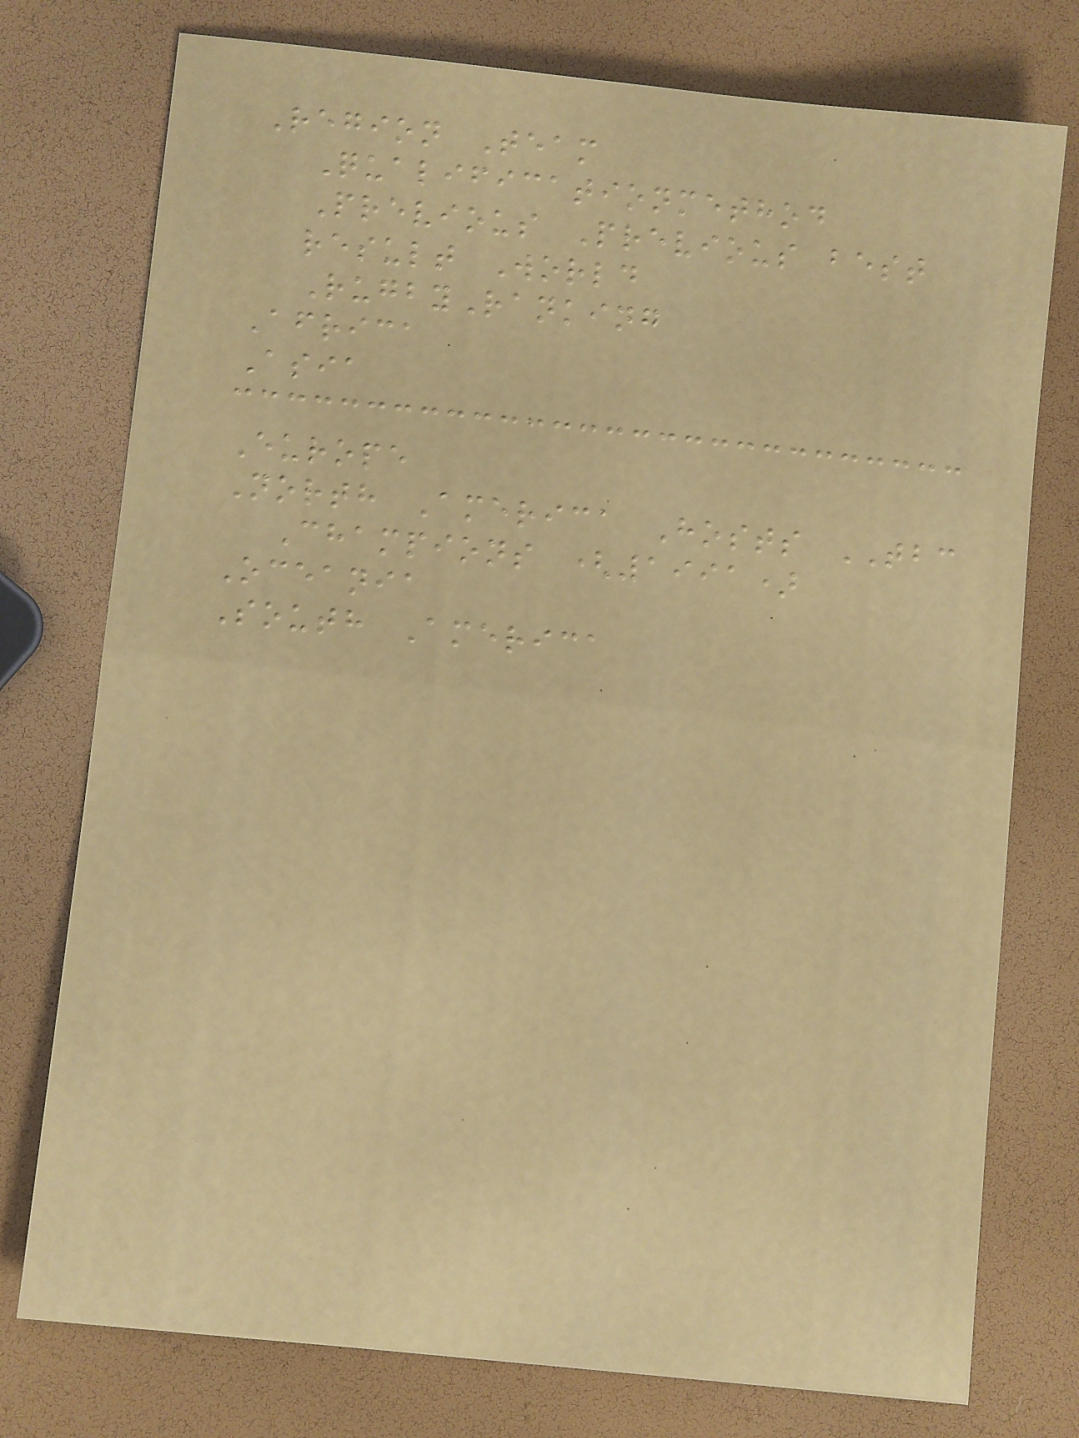Region Team
Qualificationmethod
Previous Previous best
result World
RugbyRanking
Africa
Asia
Europe
North America Hosts TBC
Champions (1991)
Oceania
South America
